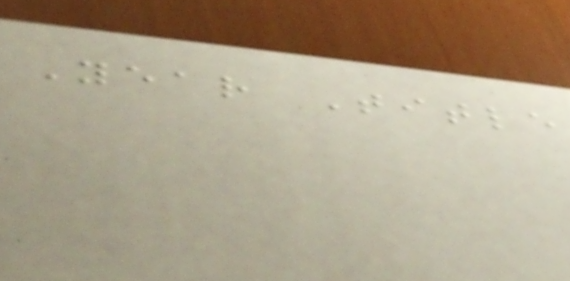Year Title
